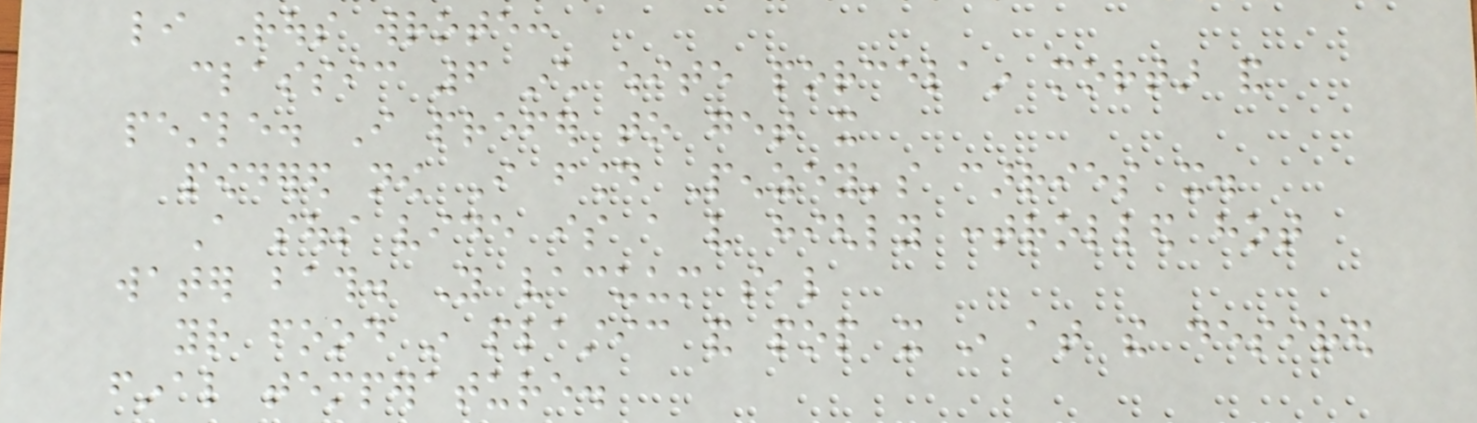li Rous wrote:
classic 6 inch white porcelain mortar and
pestle. I prefer to get it
powdered now I found Penzey's carries it.
A sous vide is a very highly controlled hot
water bath. You vacuum seal
your food in plastic and pop it in at the desired
final temperature.
